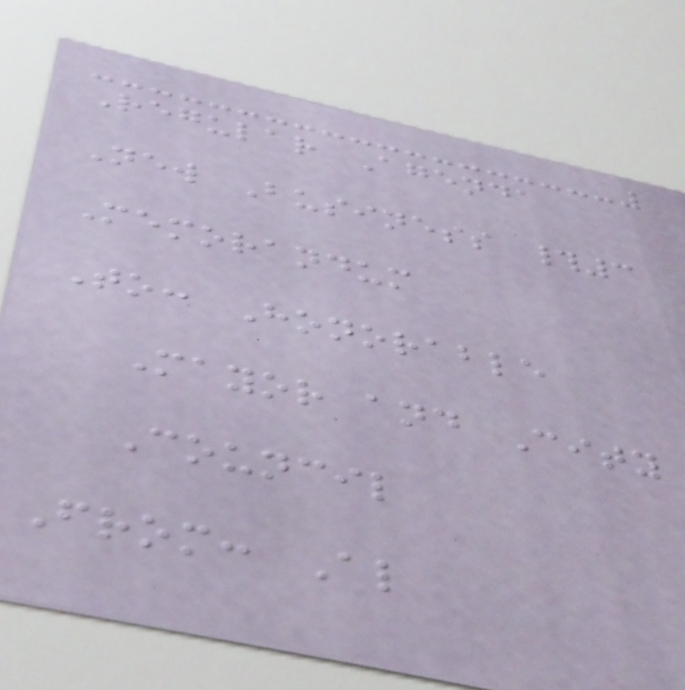Regular Agenda
New Business #3
Memorandum
To: Honorable
Mayor and City
Council
From: Al
